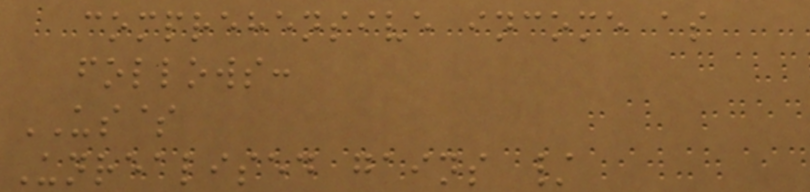comprehensive income as
follows:
US$
Unrealised gains /
